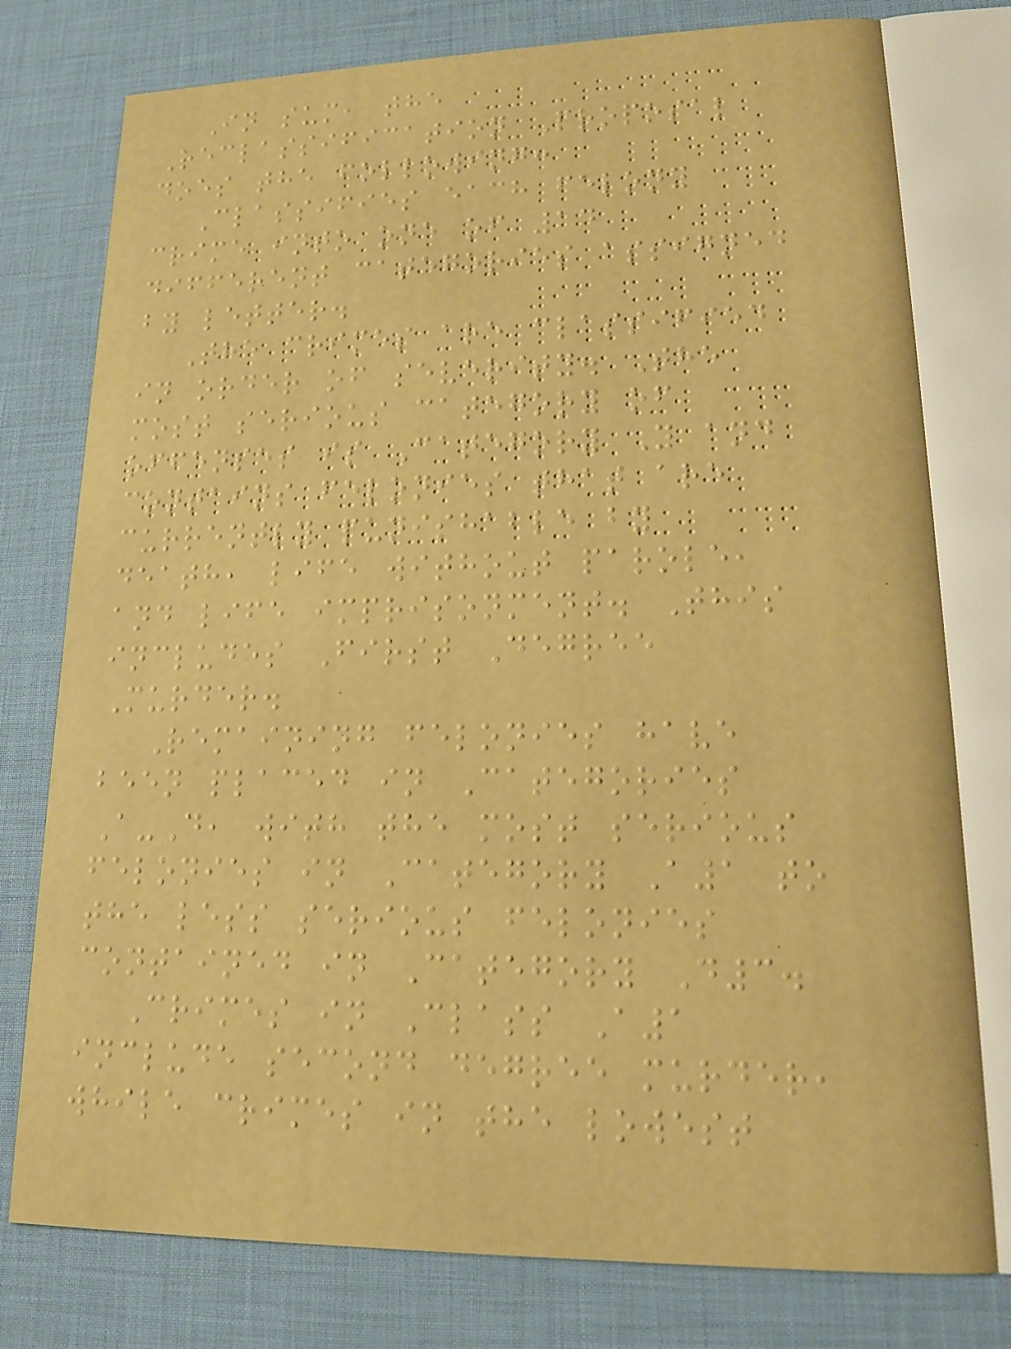In sum, the
Reclassification Proposal
does the following:
Classifies each felony
crime into one of 14
different categories assigned
by letter.
The crimes are classified
in order of severity. The
most serious category of
offenses is Category Y and
contains felonies that are
currently punishable by
death, life without parole,
and life imprisonment. This
includes First Degree
Murder.
Remaining felonies have
been placed in Categories
A-D, with the most serious
felonies in Category A1 to
the less serious felonies
contained in Category D3.
Crimes in Class A1
include second degree murder,
while crimes in the lowest
